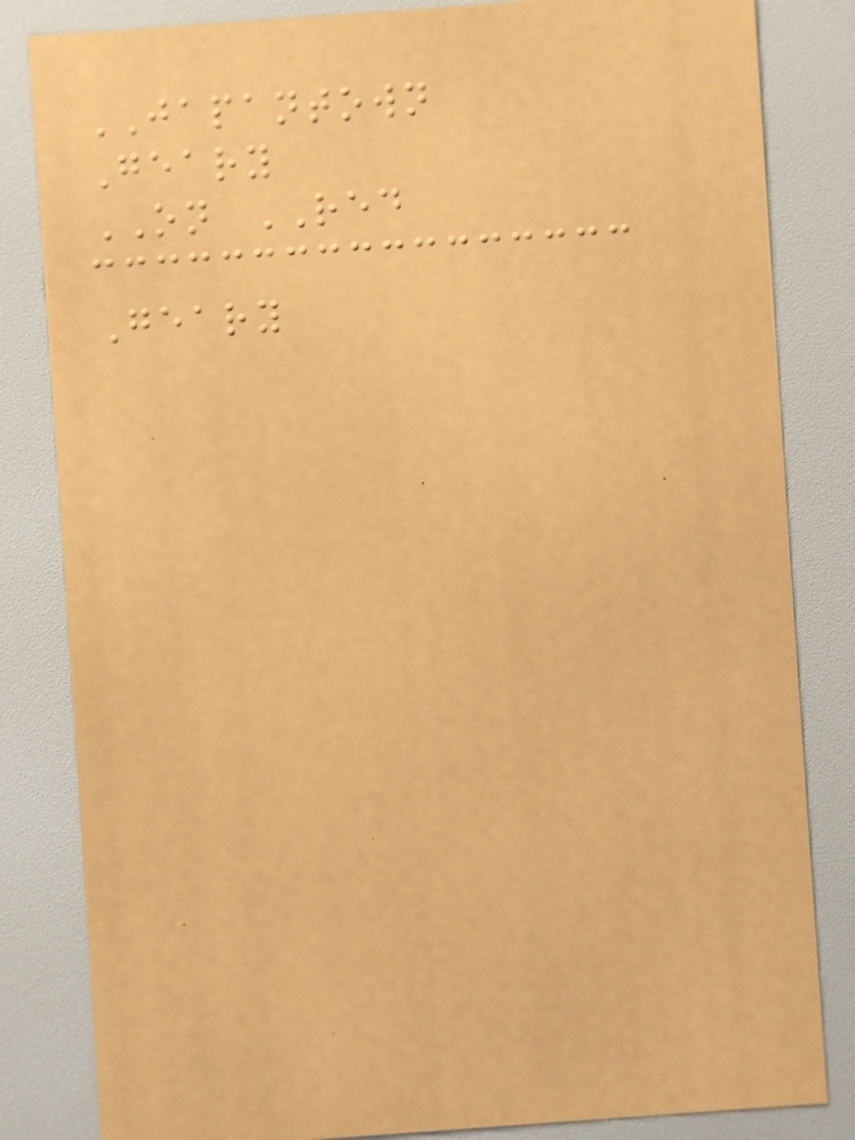JAPANTOWN
Geary
ON RED
Geary
